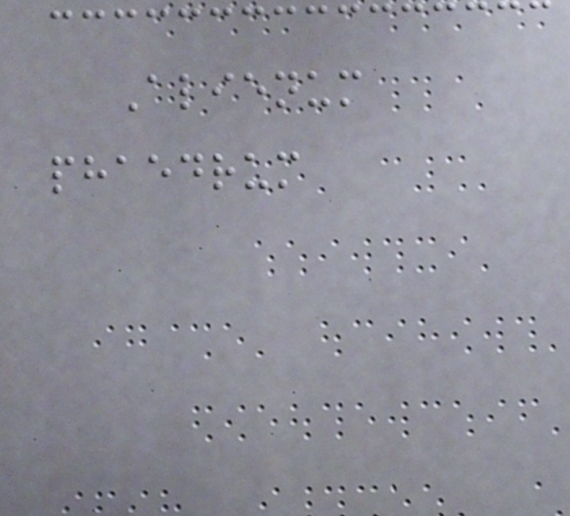Alienum
phaedrum
